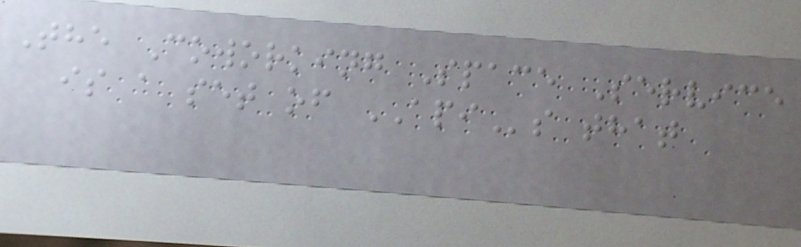The Coworking Space Service
is a set of APIs that
